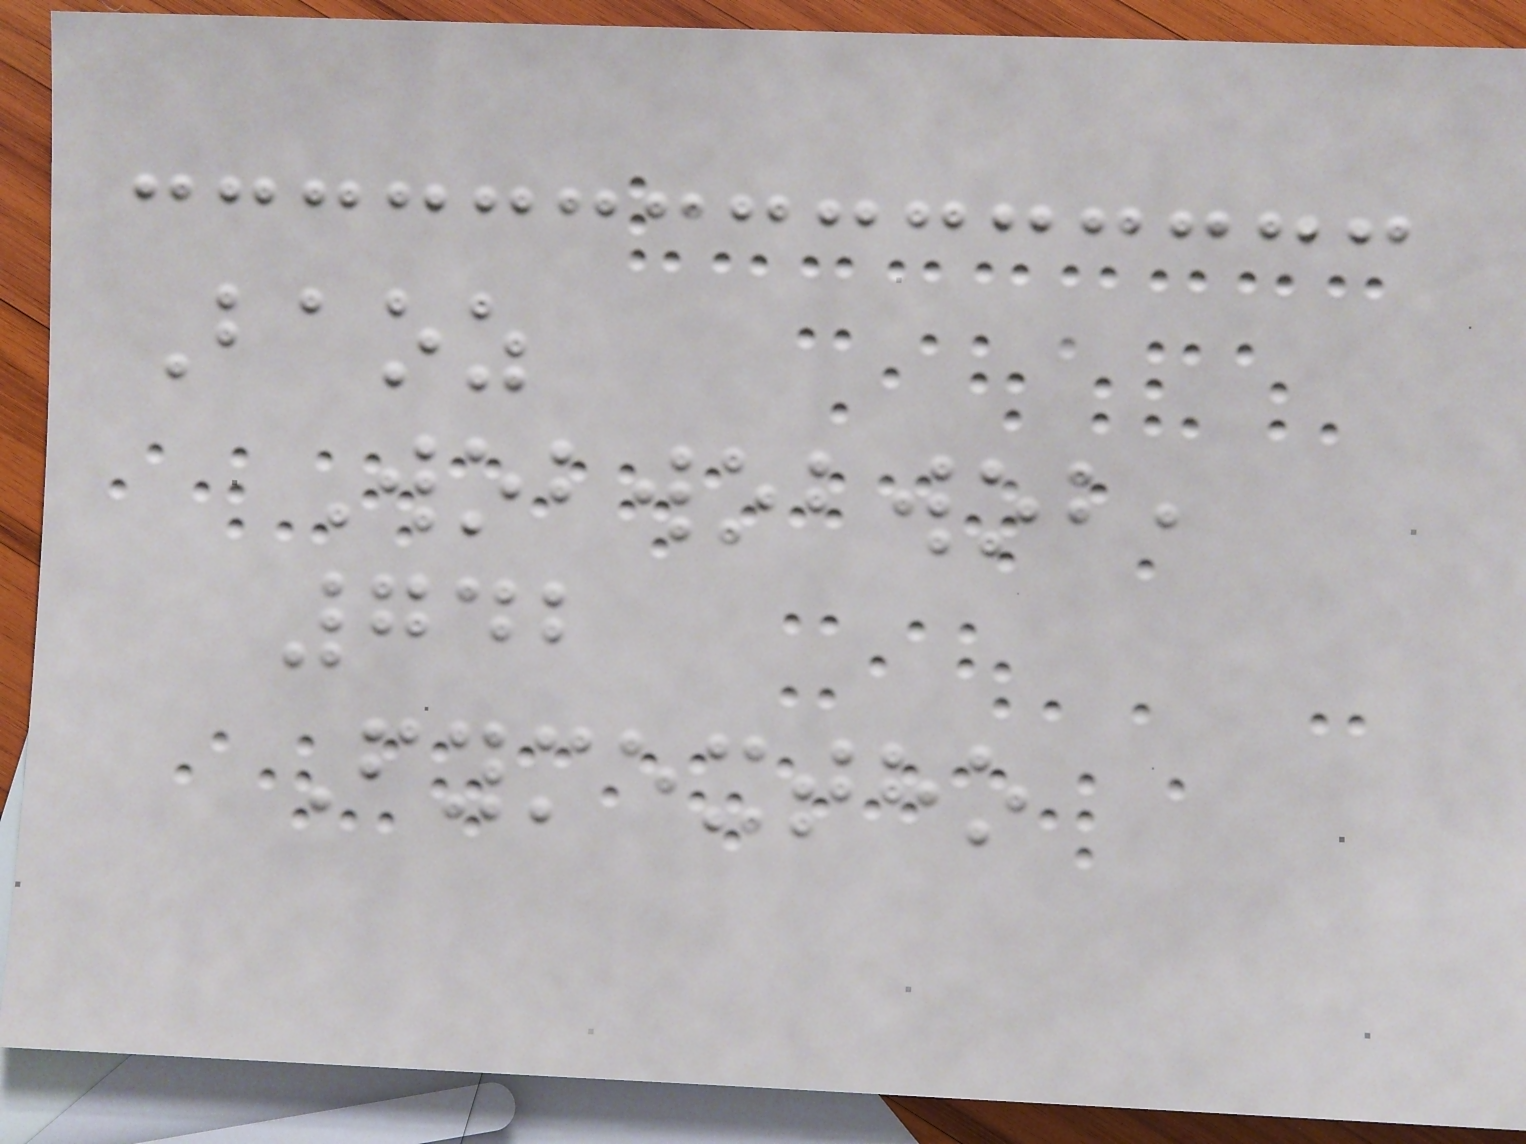Baoz
Wobwobwob,
742
Fymextho
